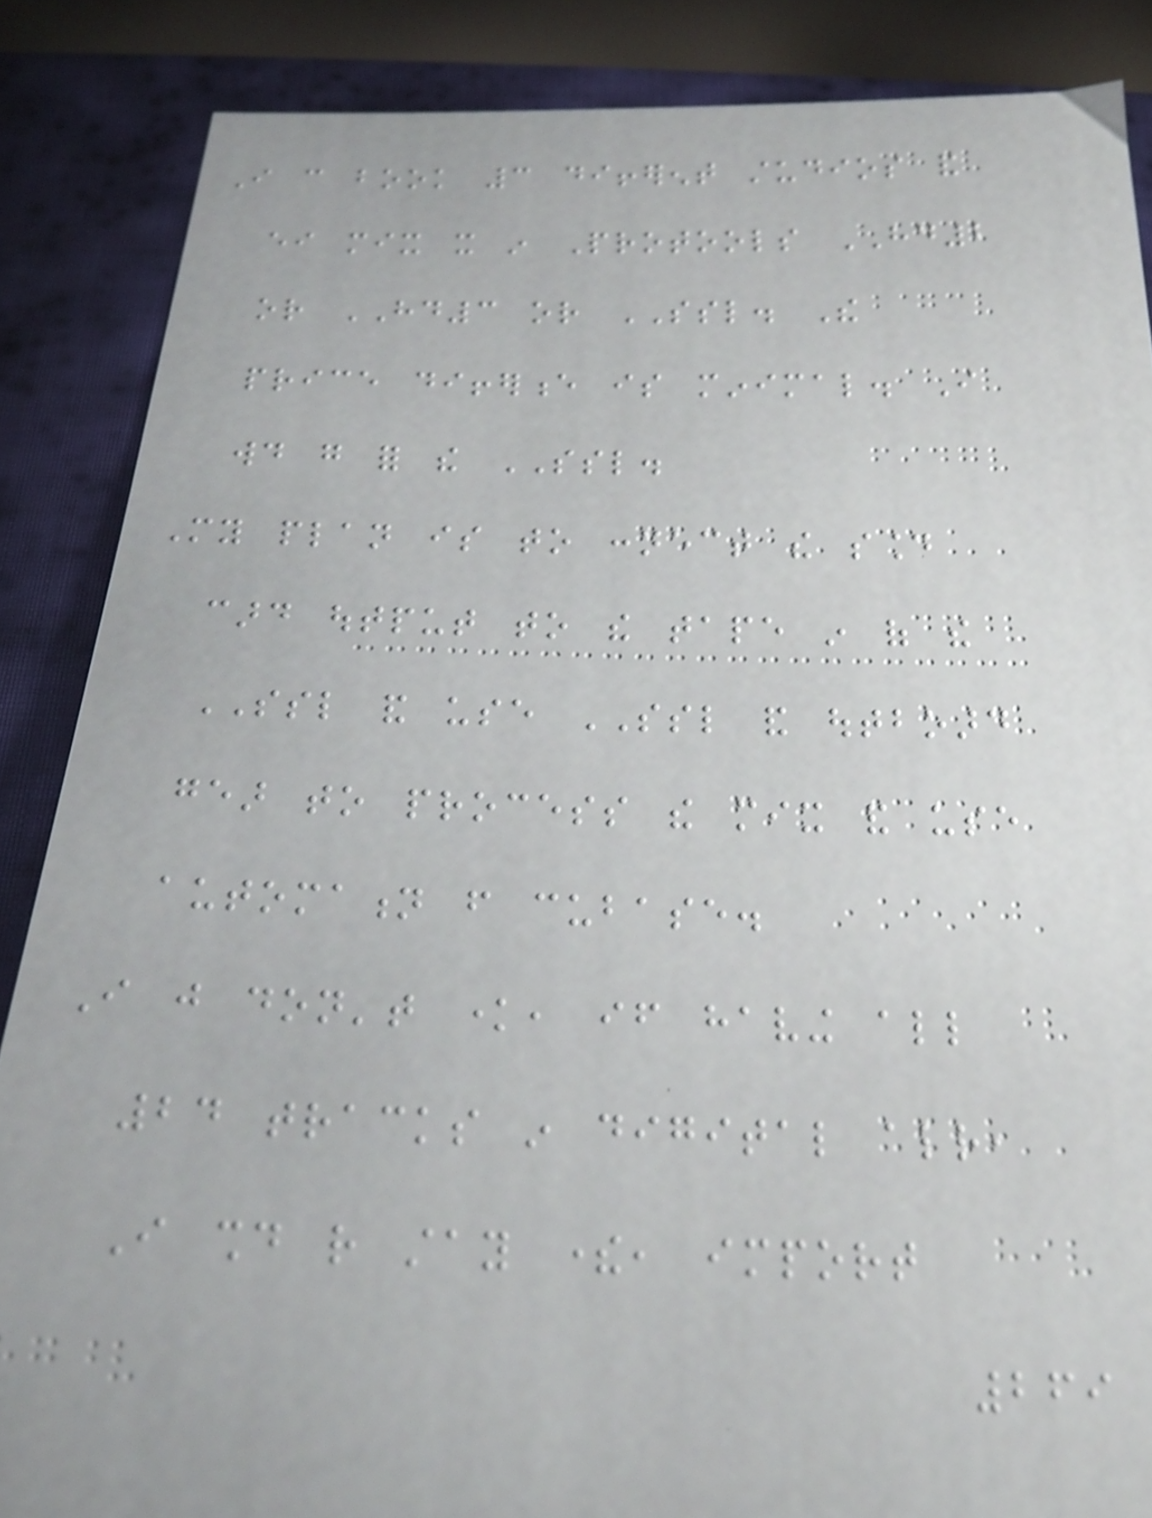I can book 3 different studios and
either mix it in Protools HD2
or HD3 or SSL. The
price difference is minimal. I
would go for the SSL.
My plan is to connect the sound
card output to the tape in of the
SSL and use SSL and outboard
gear to process the mix and use
automation from cubase.
I just don't know, if having all
24 tracks in digital already,
I should rather stay there, import
269
